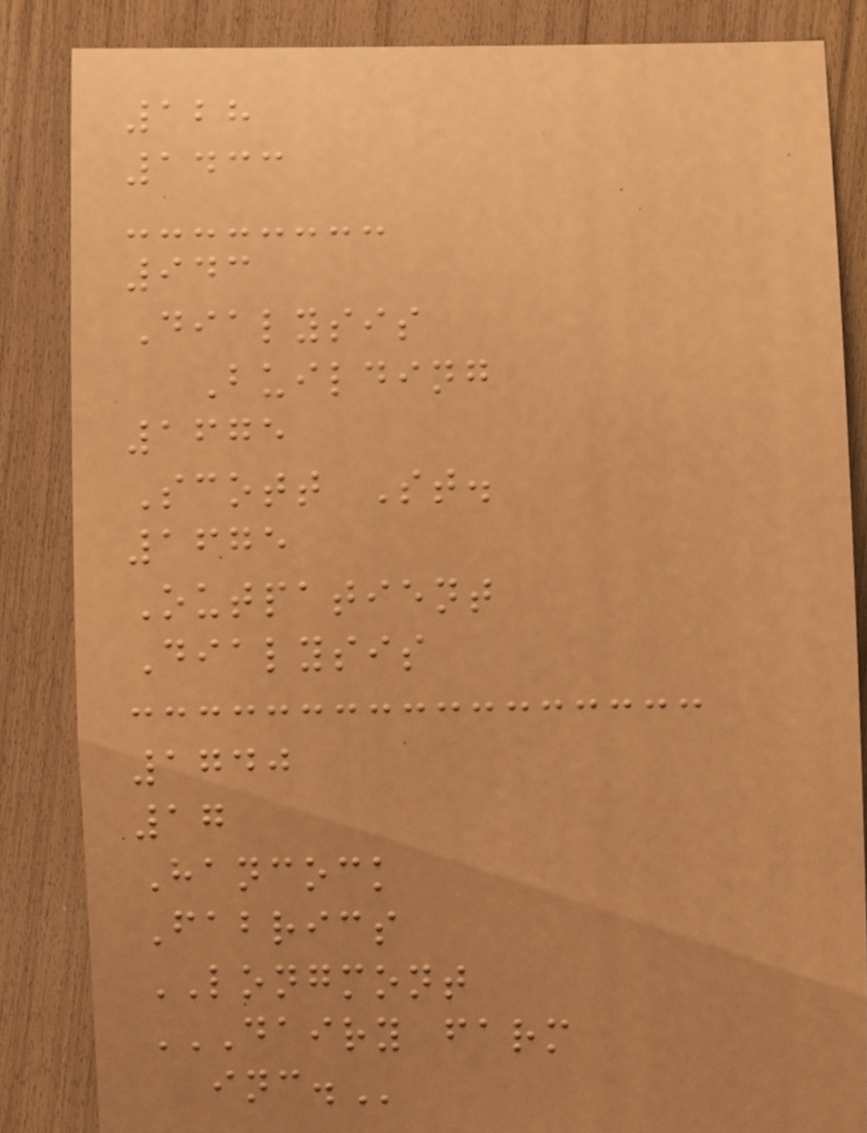128
1433
943
Dialysis
Building
1675
Scott St.
1675
Outpatient
Dialysis
1740
17
Hancock
Fabrics
LONGMONT
DAIRY FARM
INC.
